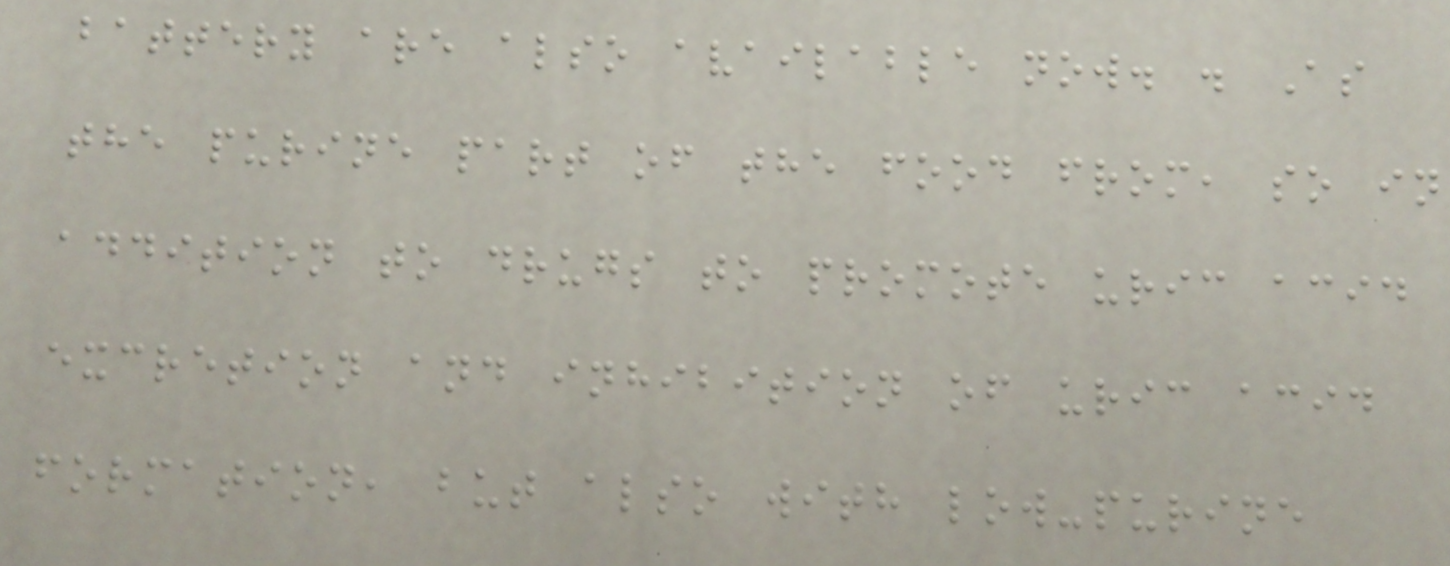battery are also available now. . As
the purine part of the food from, so in
addition to drugs to promote uric acid
excretion and inhibition of uric acid
formation, but also with low-purine
